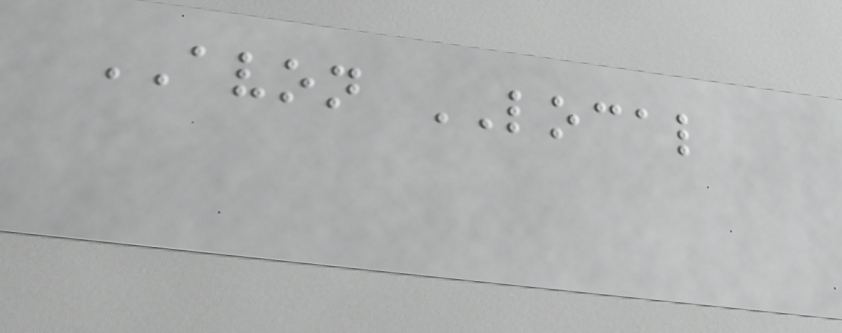AVON LOCAL
